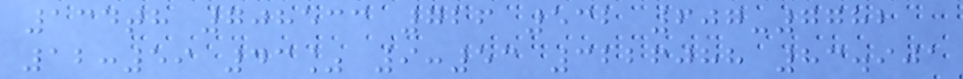134th 708533 726 532 607-7782
12:59 43% 9:53 3226088 83.901
